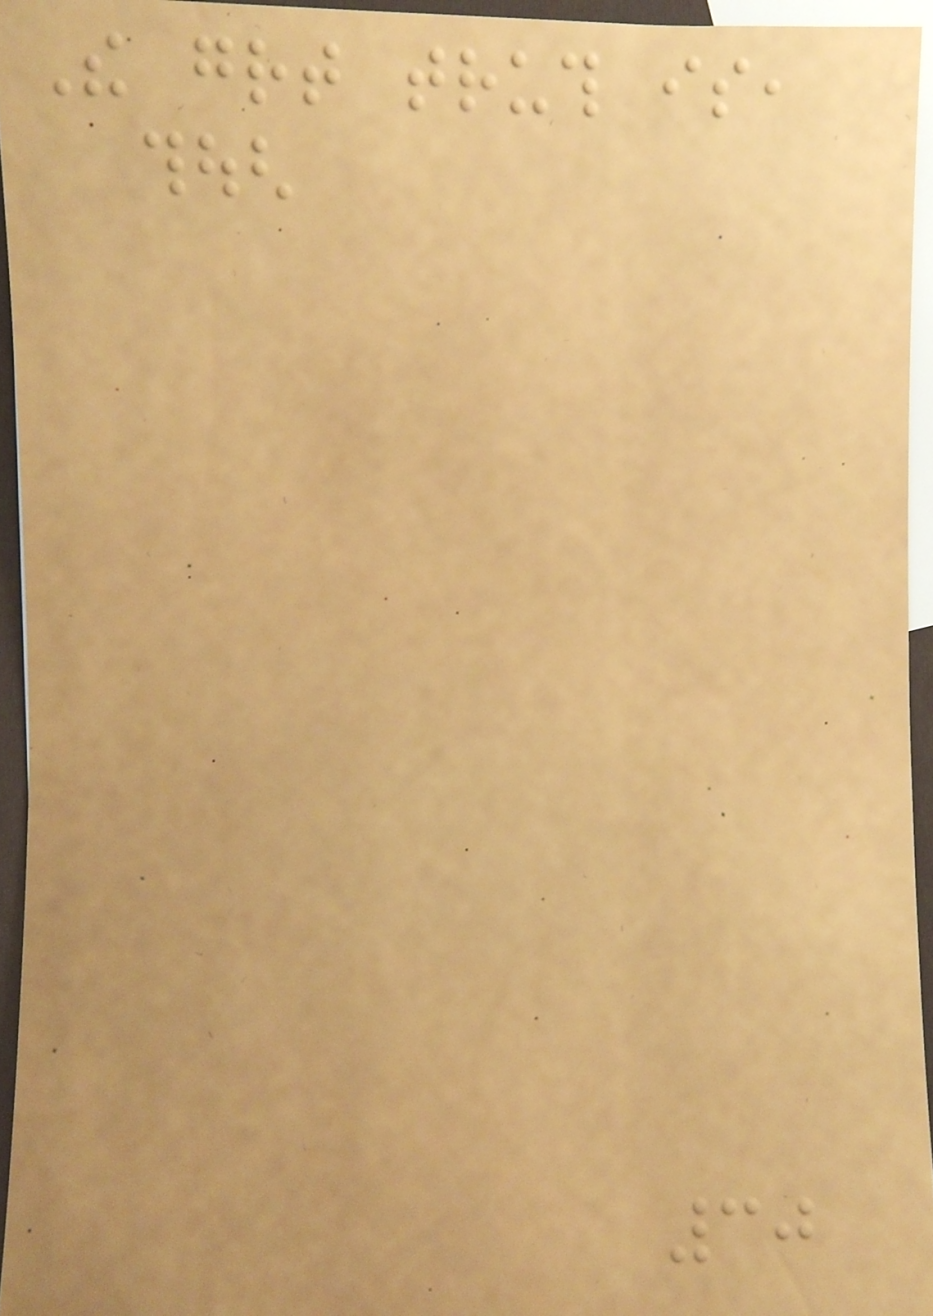The great truth is,
though
30
